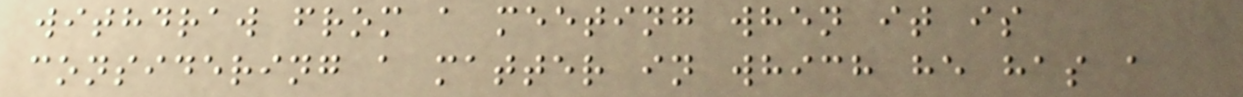withdraw from a meeting when it is
considering a matter in which he has a
